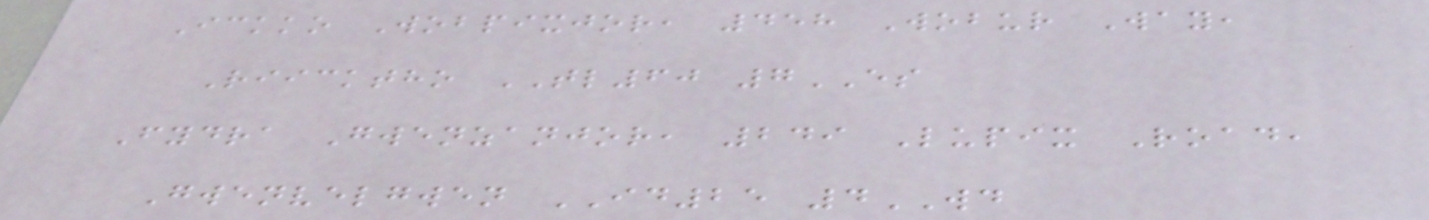Ickko Wobpixjor, 458 Wobur Way,
Riicktho TL60 7ES
Fydra Gwenzanjor, 249 Lupix Road,
Gwenvelgwen ID25 4WD
